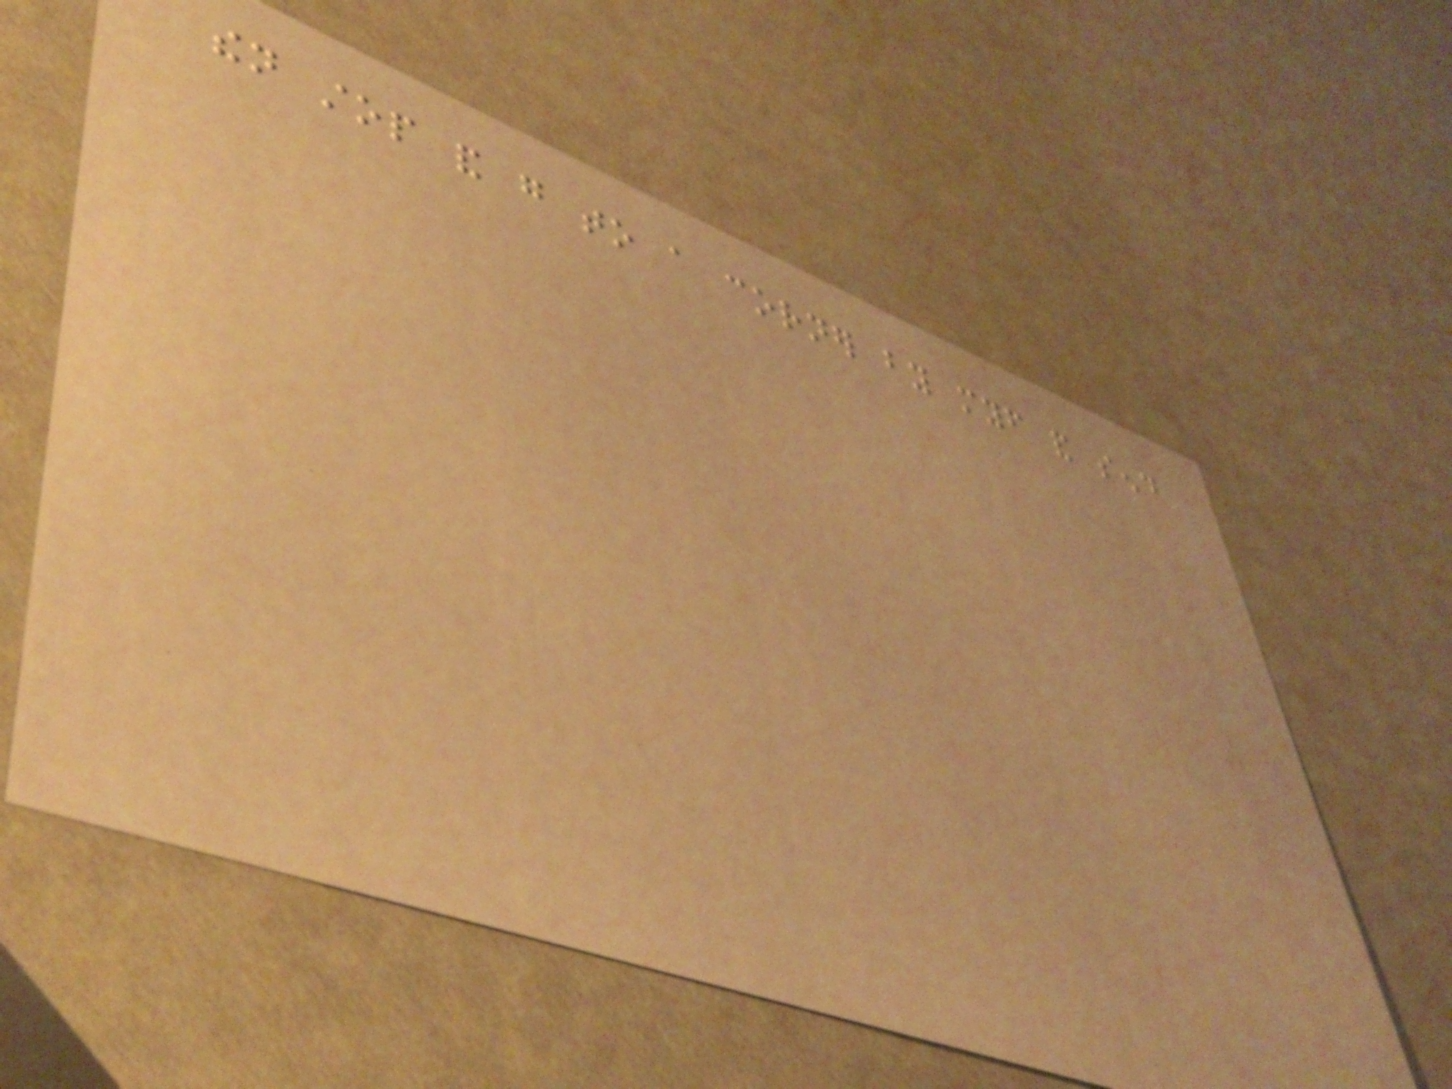then stop and go to a corner by myself and send
